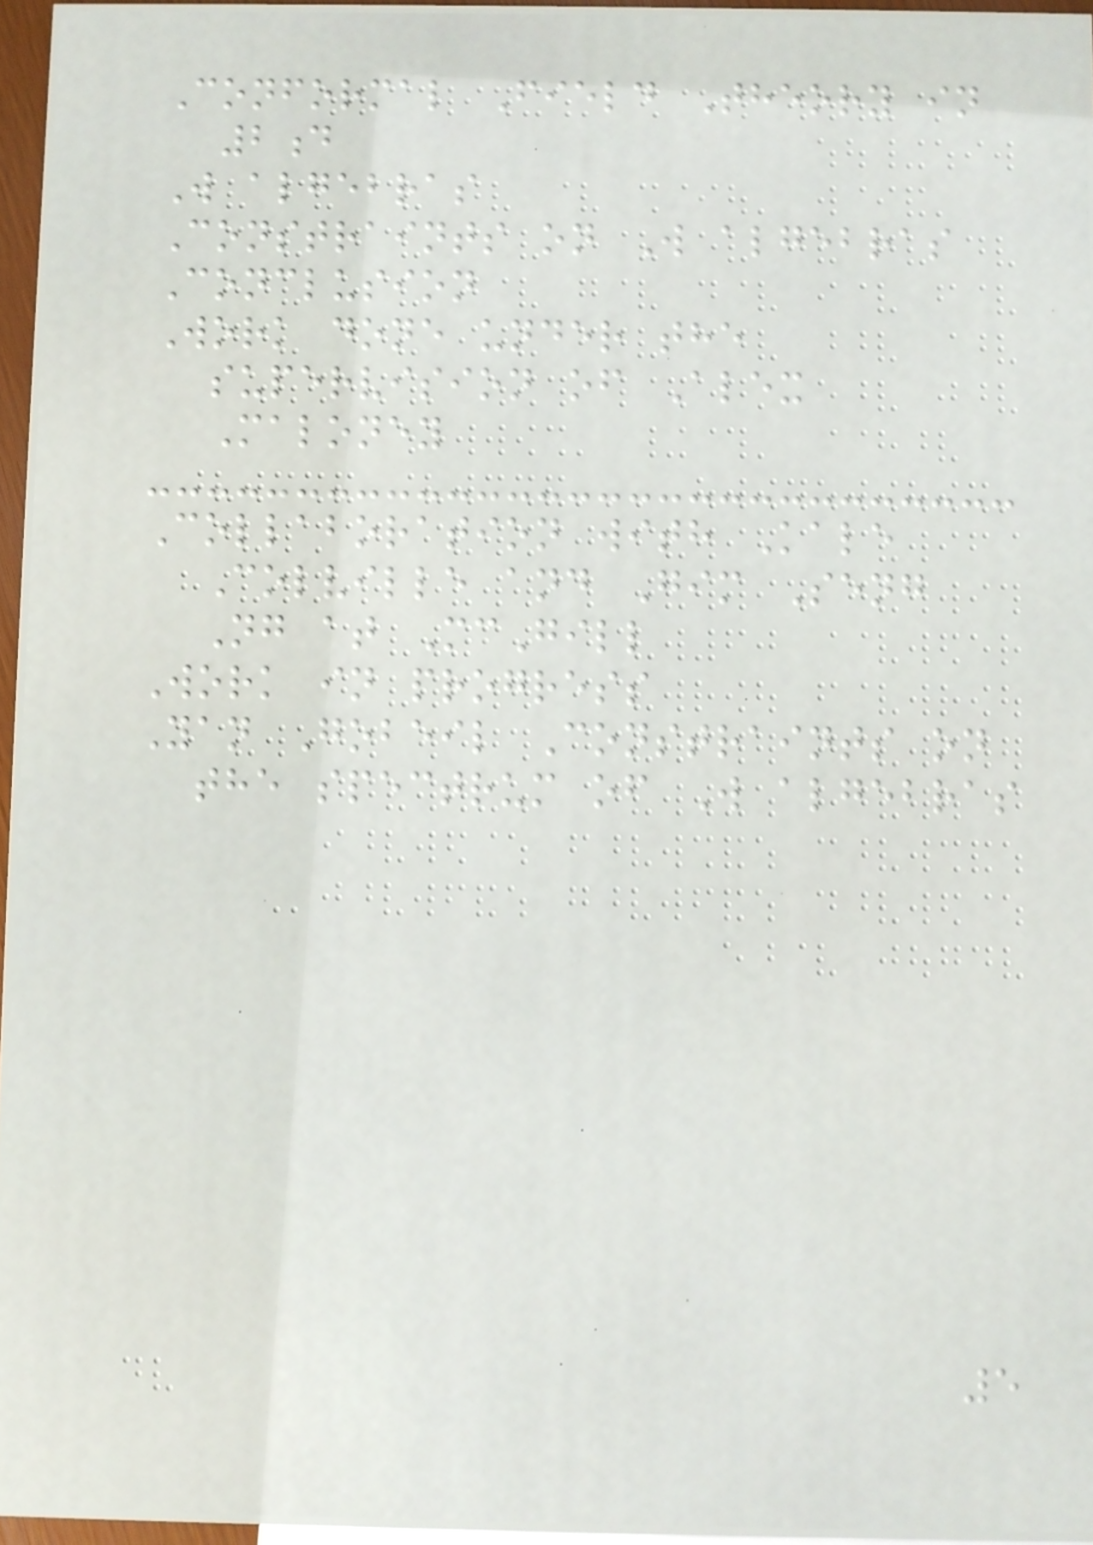Conformal Field Theory in
2d
W algebras
Constraints on W algebras
Conclusion
Work done under the
supervision of Alex
Maloney
Collaboration with Kale
Colville and Gim Seng
Ng at McGill
Work in progress
Yan Gobeil Constraints on
the spectrum of W algebras
5
